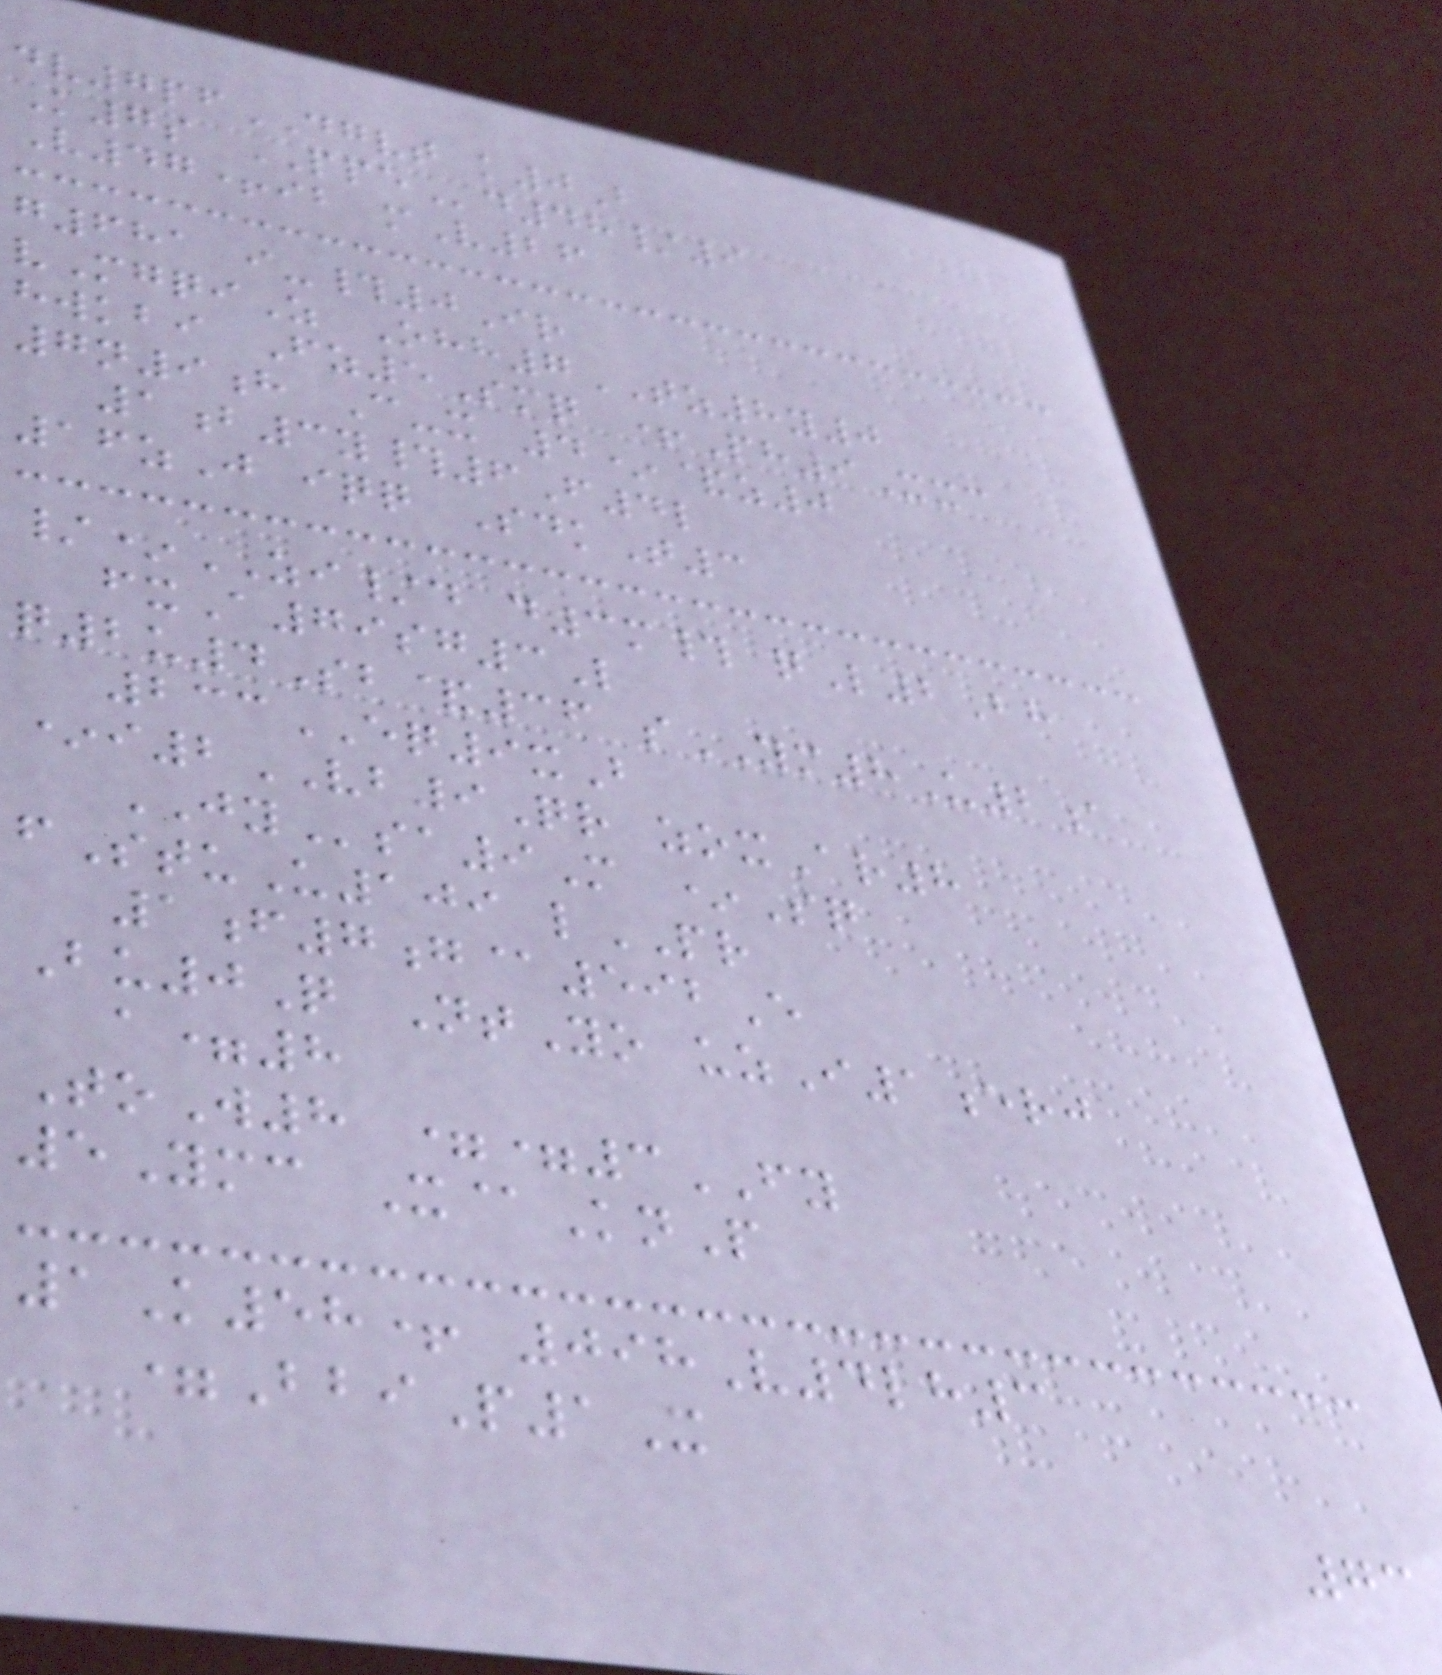dv7pfDGVT k0B
K7s PPEd48/9
V47+ib mV26
g681 i-#0Ir
vMgqiZ Ohh7TZ8y0
hwkbi Fz5Smq +Ph9Xxc
7n9h C-x 4*&z0
1b3y#6F4l
16zJ iqq SdkT3
/*ZI/d d3m# qL2Bh
fxA79sg3L
q2u4Sb&36 sYM8U2a
233EQ9xB
*i2VB9Qr zoxAr8
JYsa9M *Sq
fStuU109 lPR
1f7g@592E
Bu0Q NtYo uzI1erj
a=8
ToW8 ==3FY
5Ymc X@KnP
1K58+ 098V4lh3
=BbiP1X
73
